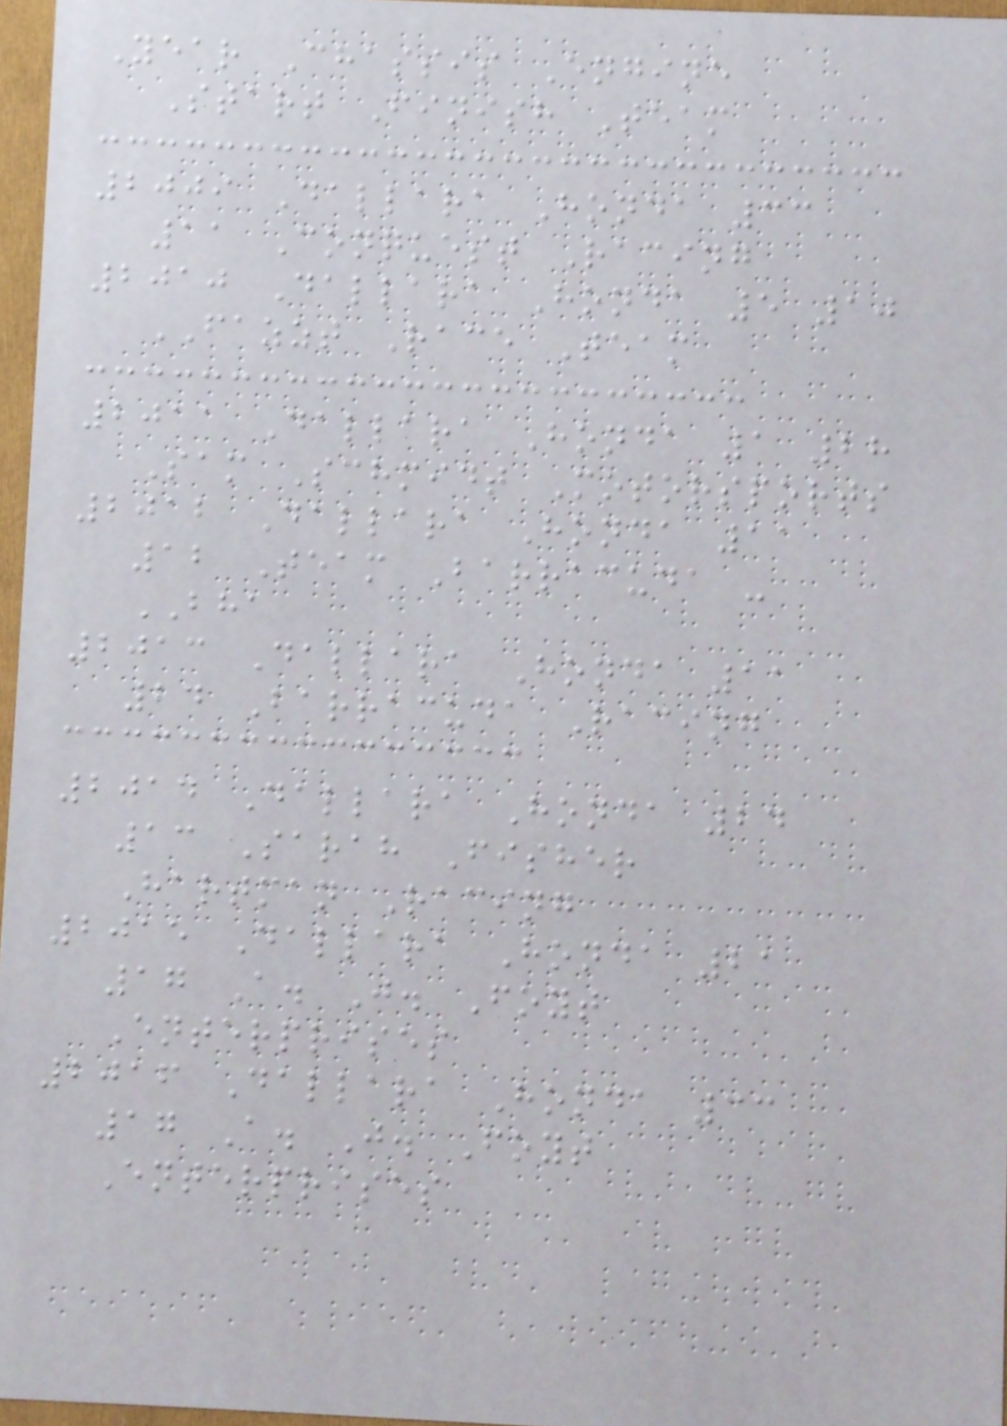Year Chassis Engine
Start Finish Team
2009 Dallara Honda 33
11 Conquest Racing
2010 Dallara Honda 5 10
FAZZT Race Team
2011 Dallara Honda 1 28
Sam Schmidt Motorsports
2012 Dallara Honda 11
12 Team Barracuda -
BHA
2013 Dallara Honda 11
24 Barracuda Racing
2014 Dallara Honda 24
13 Sarah Fisher
Hartman Racing
2015 Dallara Honda 21
17 A. J. Foyt
Enterprises
2016 Dallara Honda 33
17 A. J. Foyt
Enterprises
